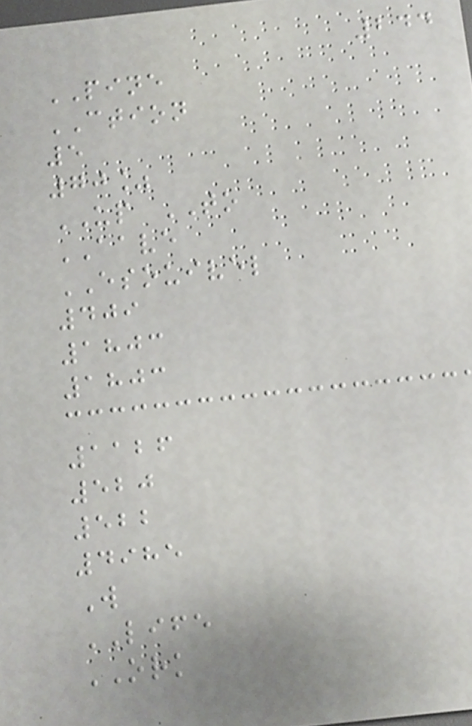244
PINE
CTION
5
70%
UP TO
AAVE
ESOUIVEL
409
1803
1803
1126
520
522
4985
W
LIFE
ORK
